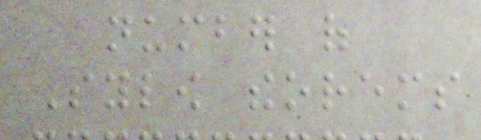number of
Sylow theorems
